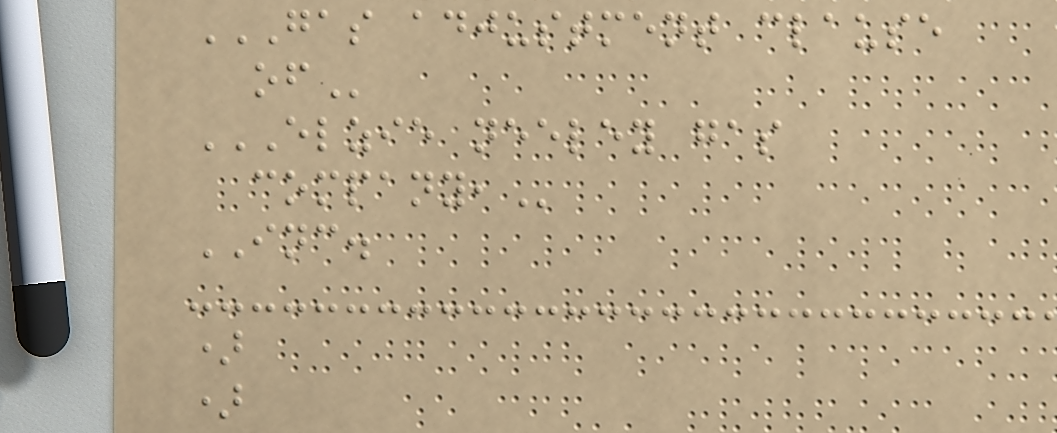GAS ADJUSTMENT CLAUSE
OF
ELZIE NEELEY GAS
COMPANY,
INC.
)
)
